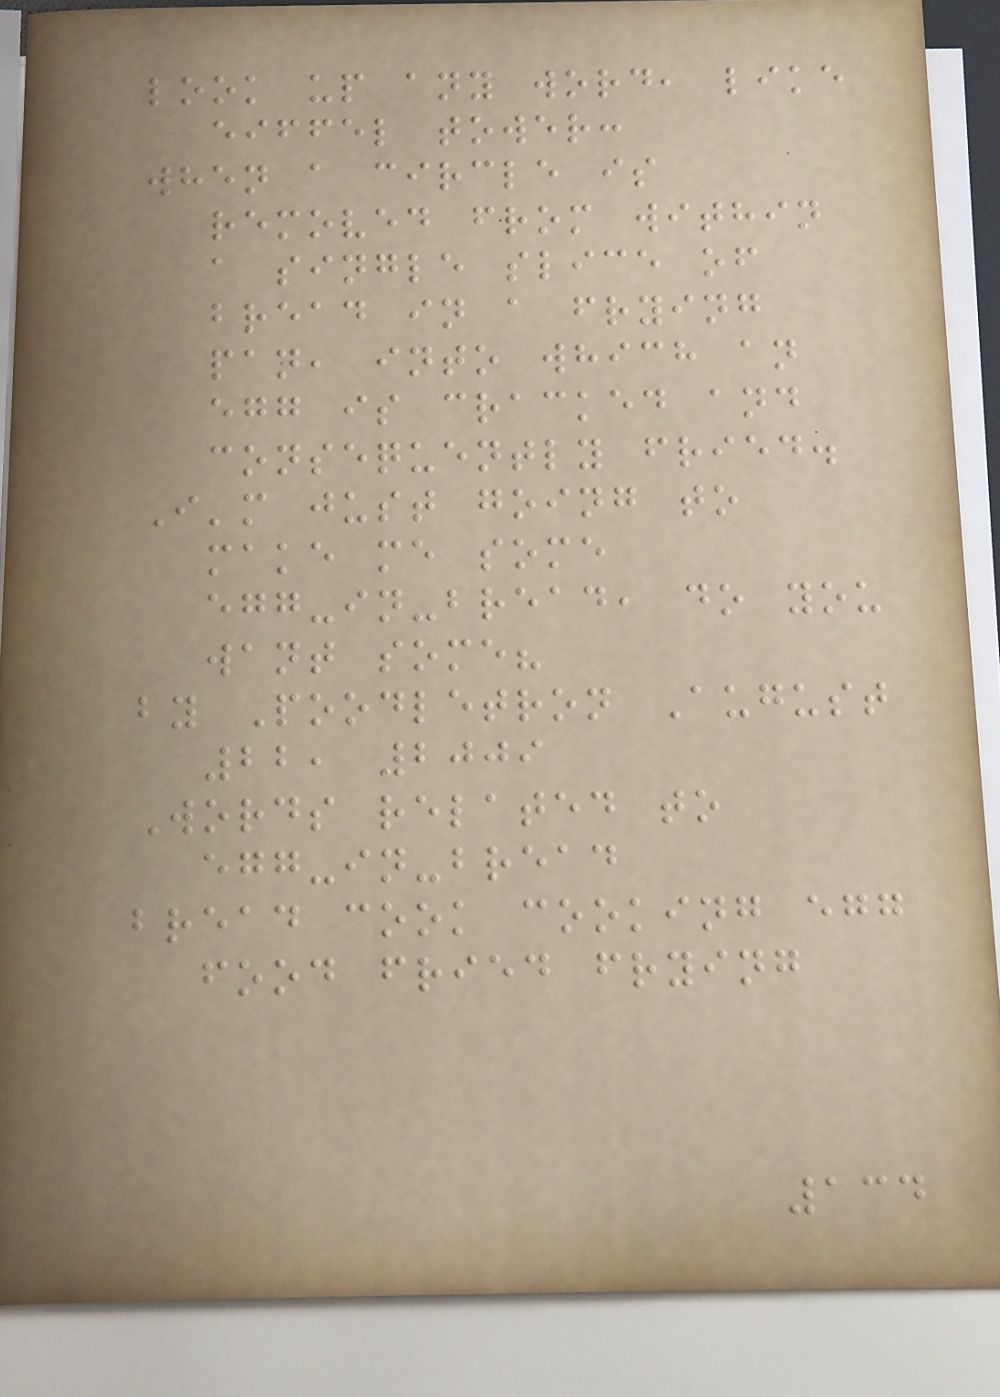look up any word, like
eiffel tower:
when a circle is
removed from within
a single slice of
bread in a frying
pan, into which an
egg is cracked and
consequently fried.
I'm just going to
make me some
egg-in-bread, do you
want some?
by Poodletron August
22, 2009
Words related to
egg-in-bread
bread cook cooking egg
food fried frying
134
